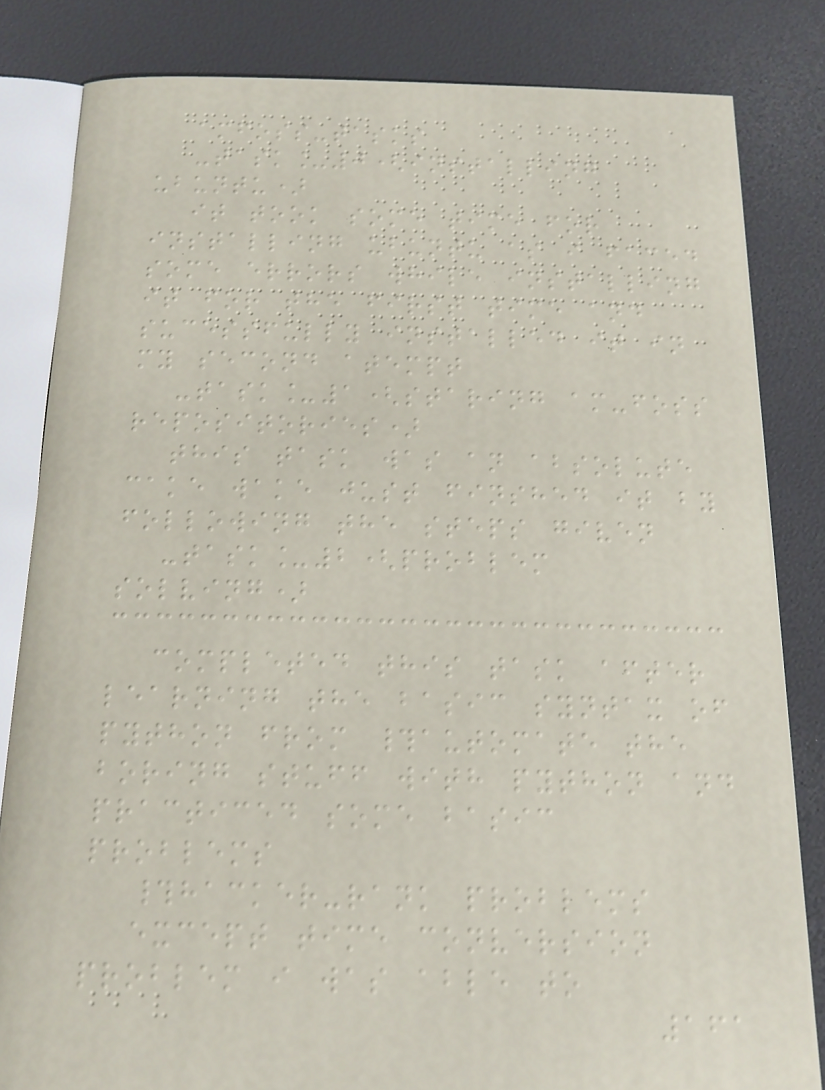amfoss-tasks
-task_0(installing
ubuntu)
it took some time for
installing ubuntu as i faced
some errors while installing
it for the first time and
sucessfully installed it in
my second atempt
-task_1(staring am-foss
repositories)
this task was an absolute
cake wake just finshed it by
following the steps given
-task_2(problem
solving)
completed this task after
learning the basic syntax of
python from #automate the
boring stuff with python and
practiced some basic
problems
#hacker-rank problems
except time conversion
problem i was able to
161
